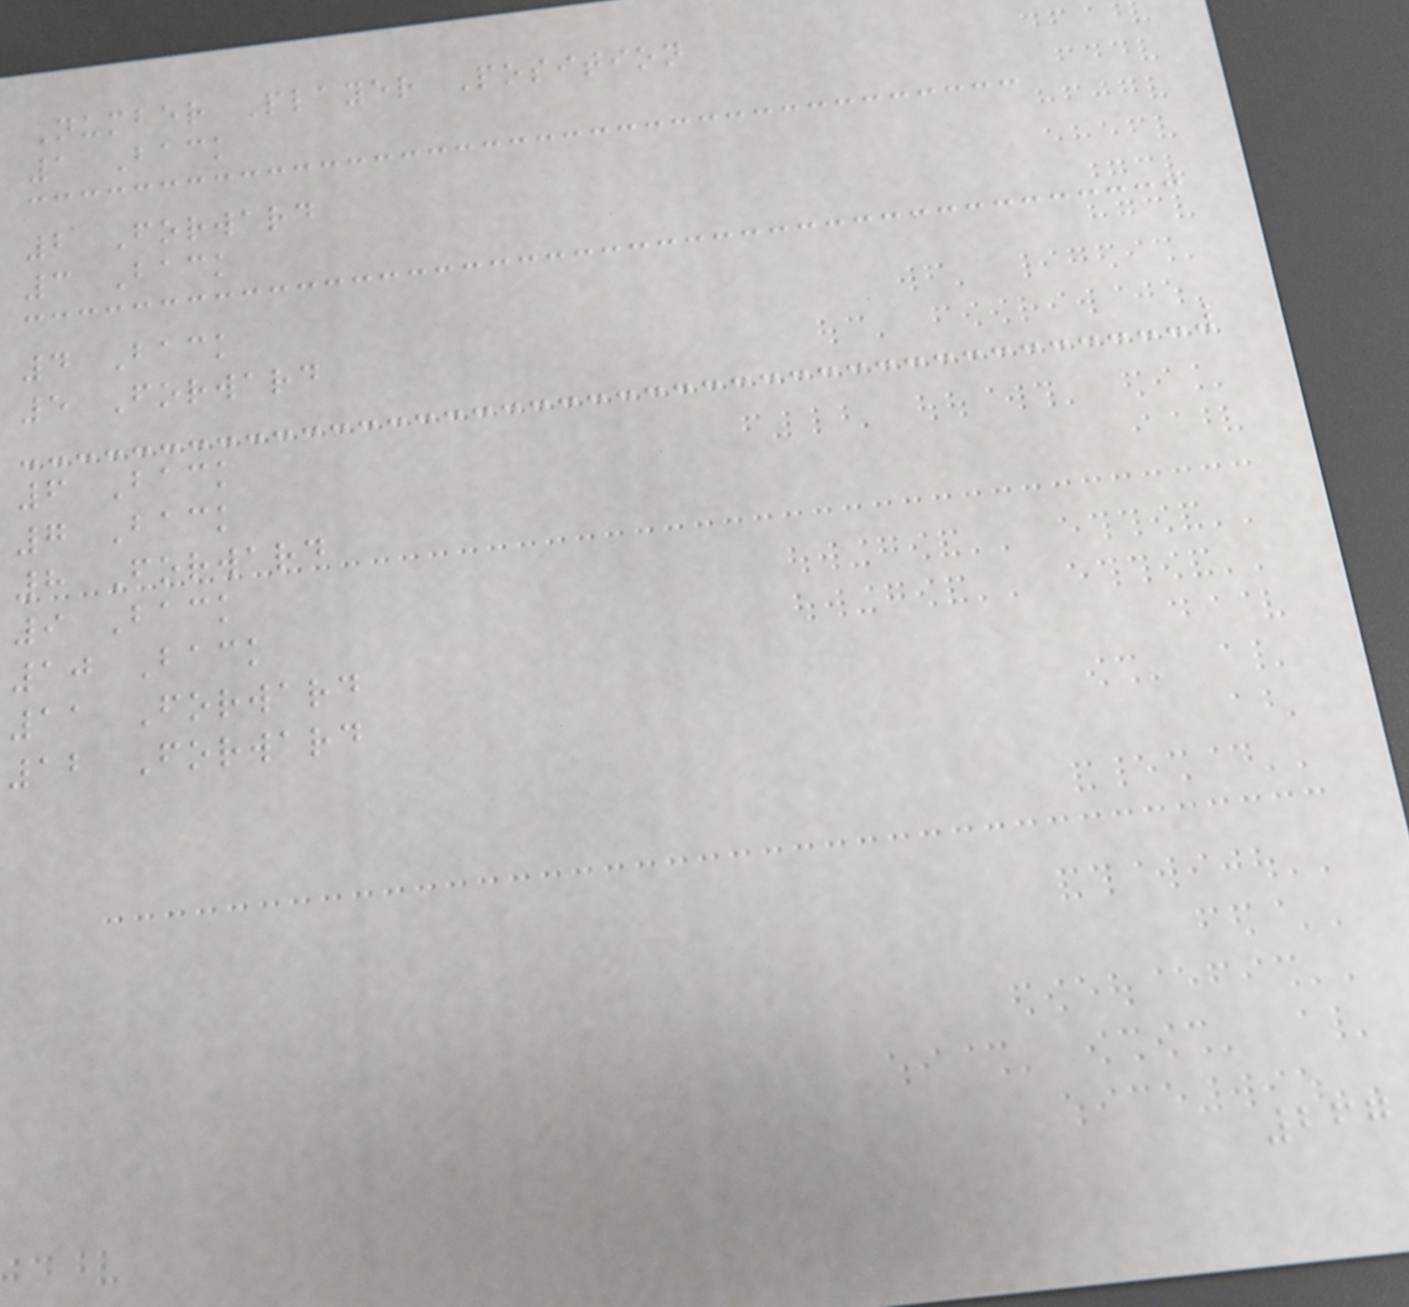Number Player Position
1 Back
2 Forward
3 Back
4 Back
5 Forward
6 Back
7 Back
8 Forward
9 Back
10 Back
11 Forward
12 Forward
267
